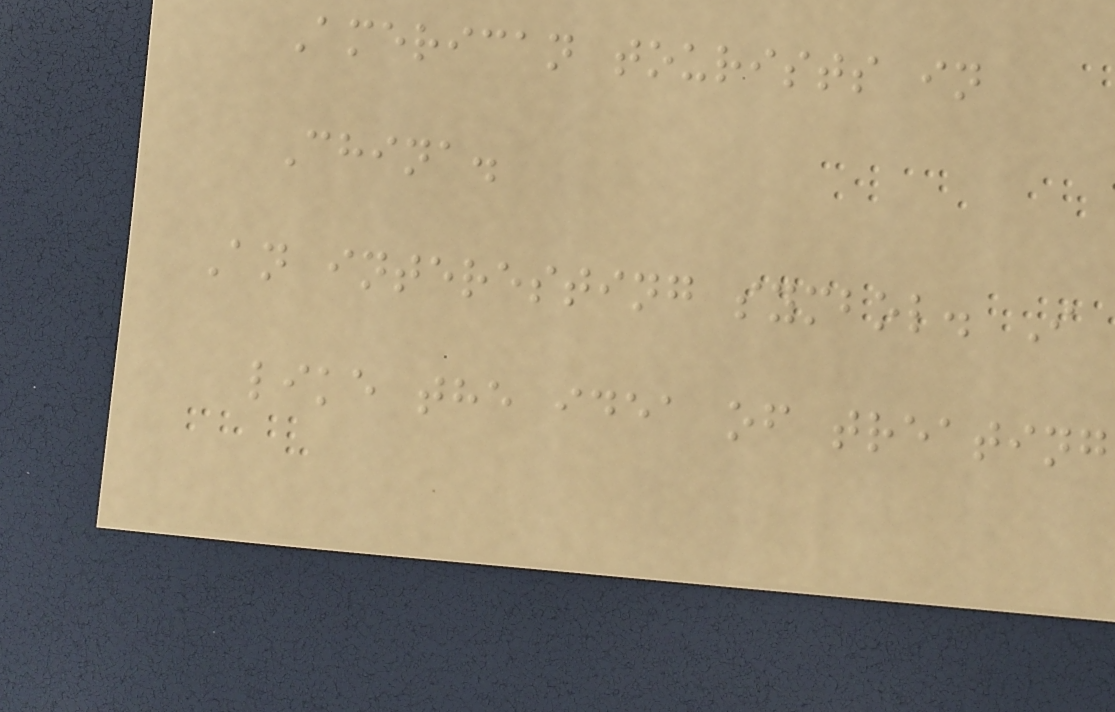American tourists in
China.
An interesting symbol. I
like the idea of treating
